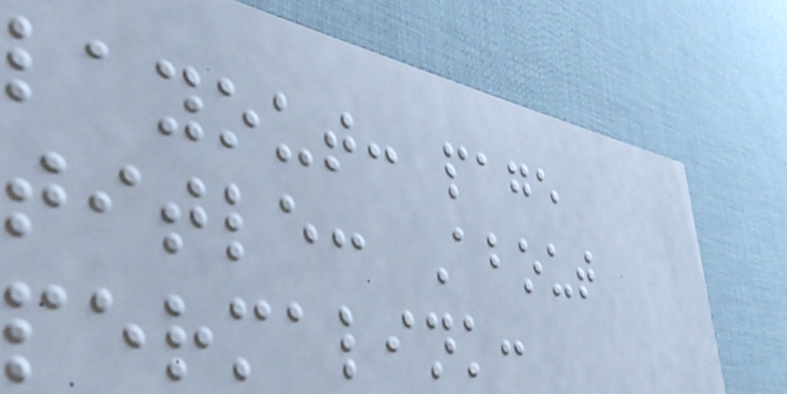layout: page
title: About
permalink:
